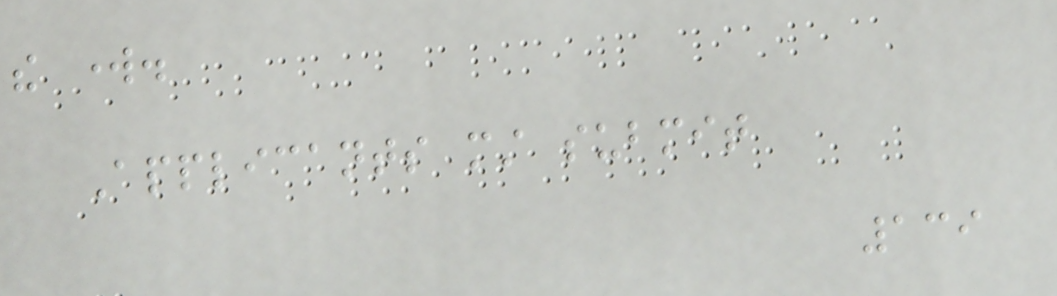the work.
Applicants must submit
139
